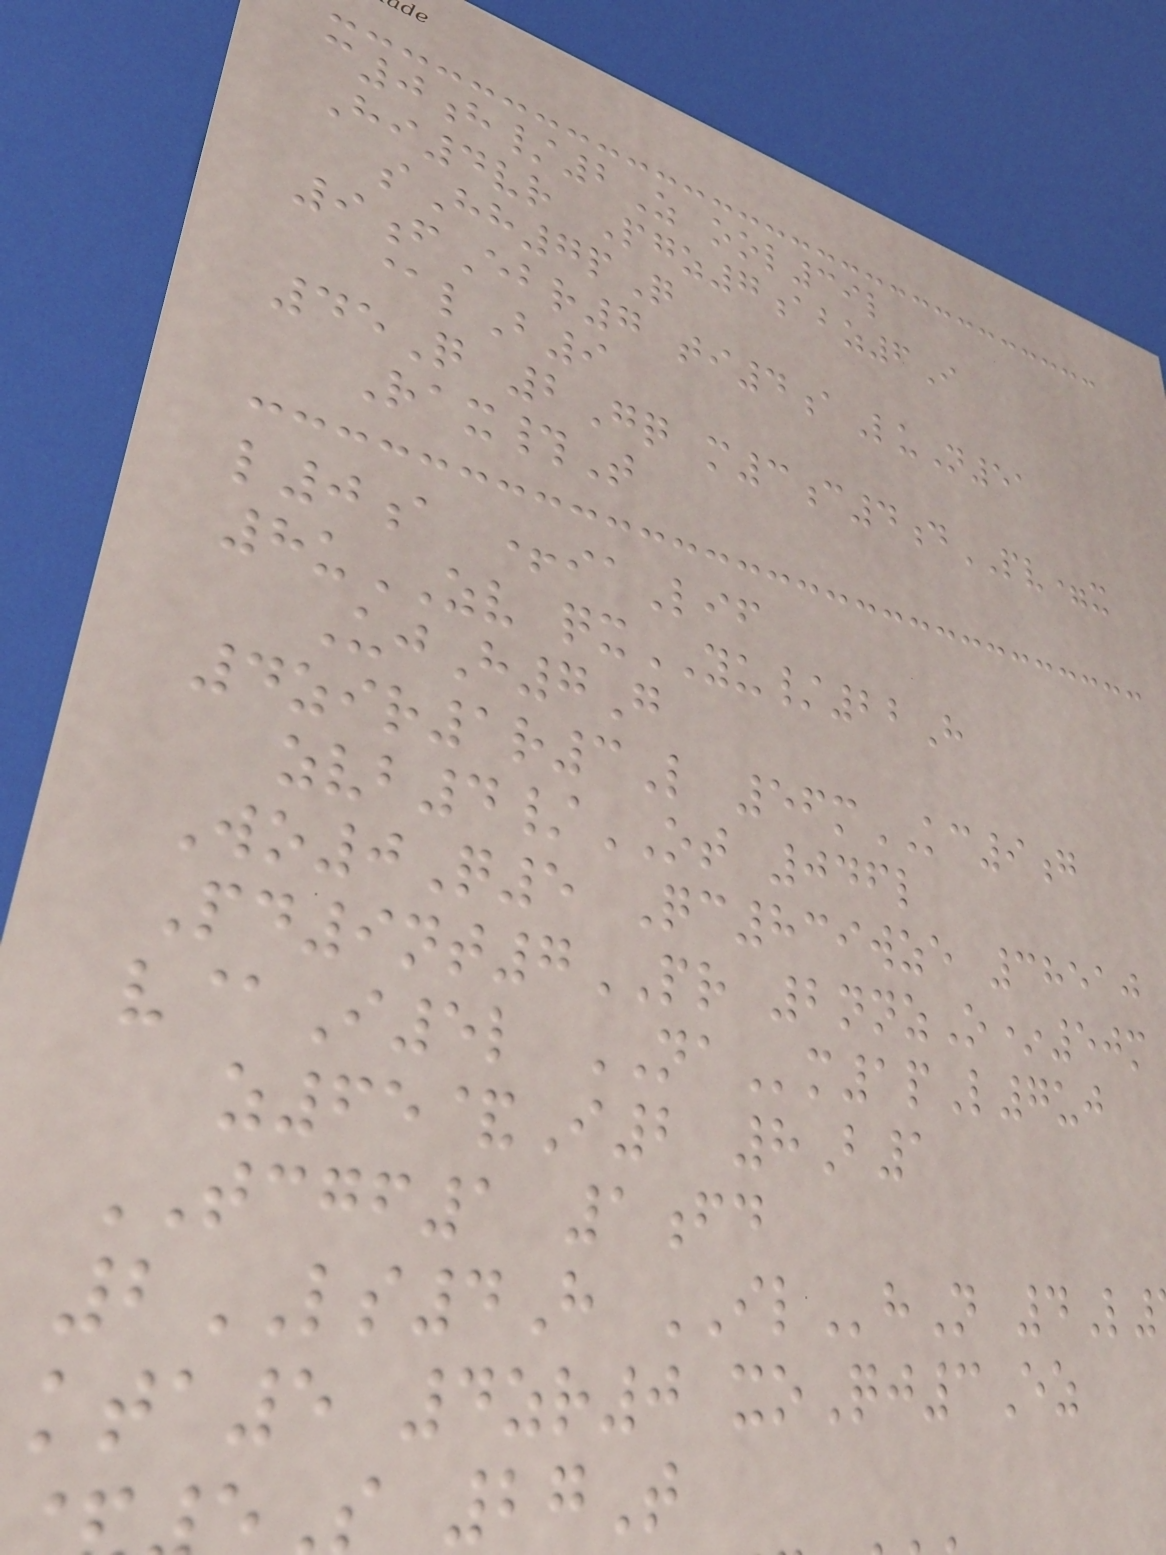c0h/2Z ool39l
Hi4vr Pgz7abz6I
sHh7pQ
9fEbr7 ti4aLuN51
@lB9
45Q 2Gq m3c4dPV=x
Rax#T
l0a +iaLif
8uZV qxYU/22H
UjH7G
4zir1r3L 56mKC9g
zvb4/OT 046l
Wo0Q5 Qc839wze 38510
Pd9nt7PR 2nnzO*50m
v@I5l NAm1pL7uj
z65&I2 8B1
TCGF1 1fd
2LS4H ILhN 4L
kta5 4zr0 xoQj3Ez
s 27T
